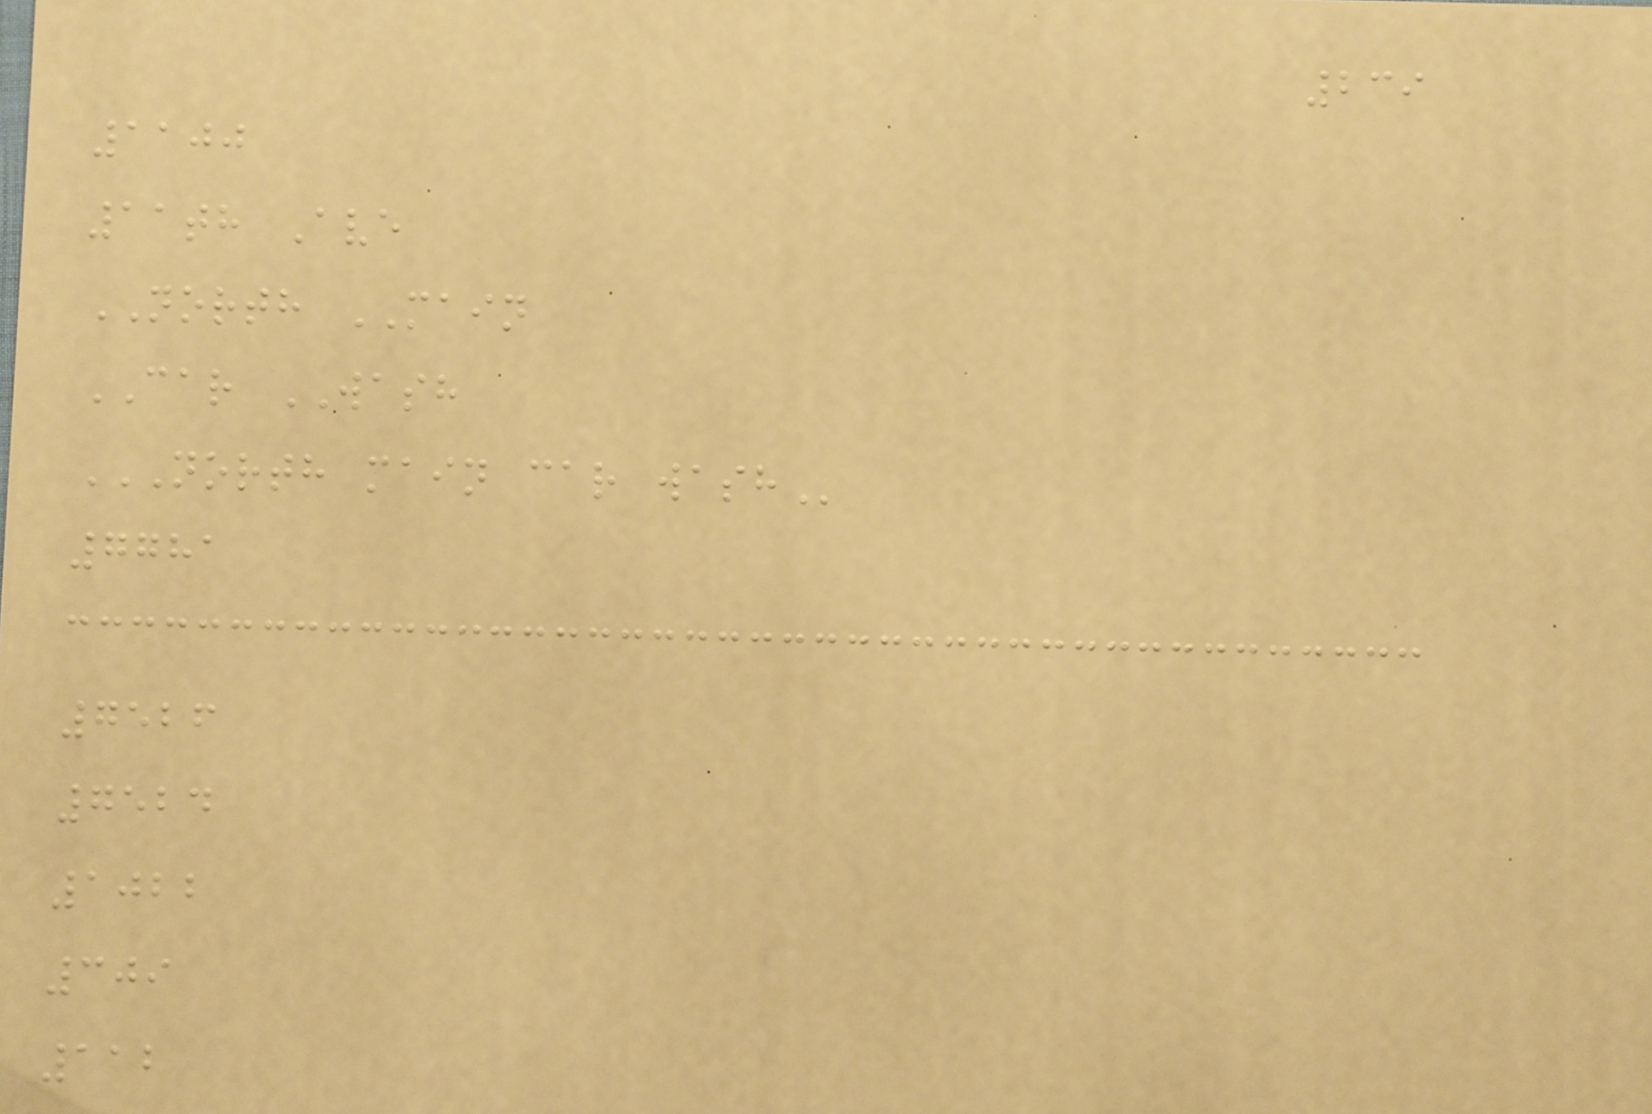239
1100
11th Ave
NORTH MAIN
CAR WASH
NORTH MAIN CAR WASH
7781
7526
7524
1022
309
112
